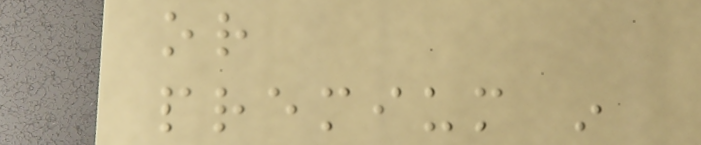or
premium in
